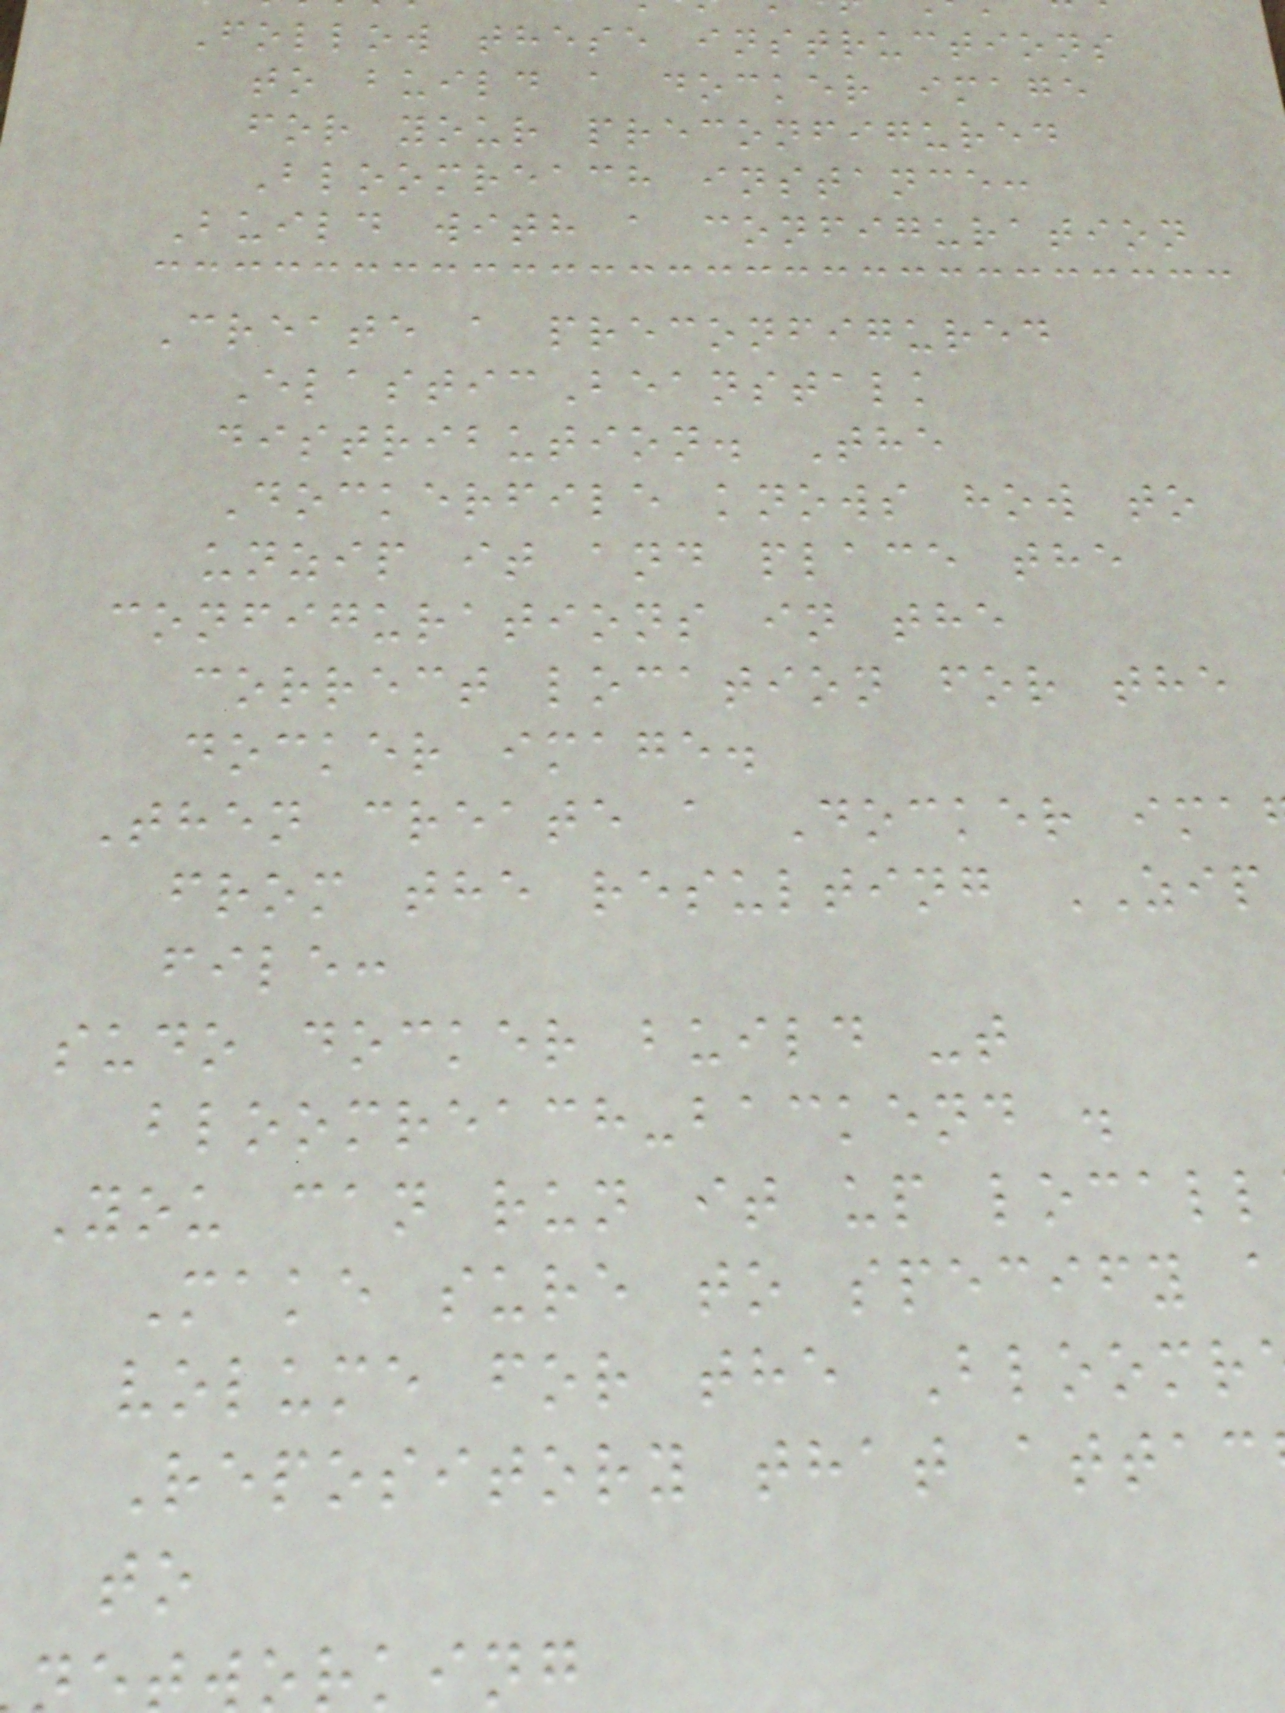Follow these instructions
to build a docker image
for your preconfigured
Bloomreach instance:
Build with a configuration
Create a preconfigured
ElasticBeanstalk
distribution. The
Dockerfile knows how to
unzip it and place the
configurations in the
correct location for the
docker image.
Then create a Docker ima
from the resulting ZIP
file:
sudo docker build -t
bloomreach-backend .
You can run it up locall
Make sure to specify
volume for the Bloomr
Repository that attac
to
rking
